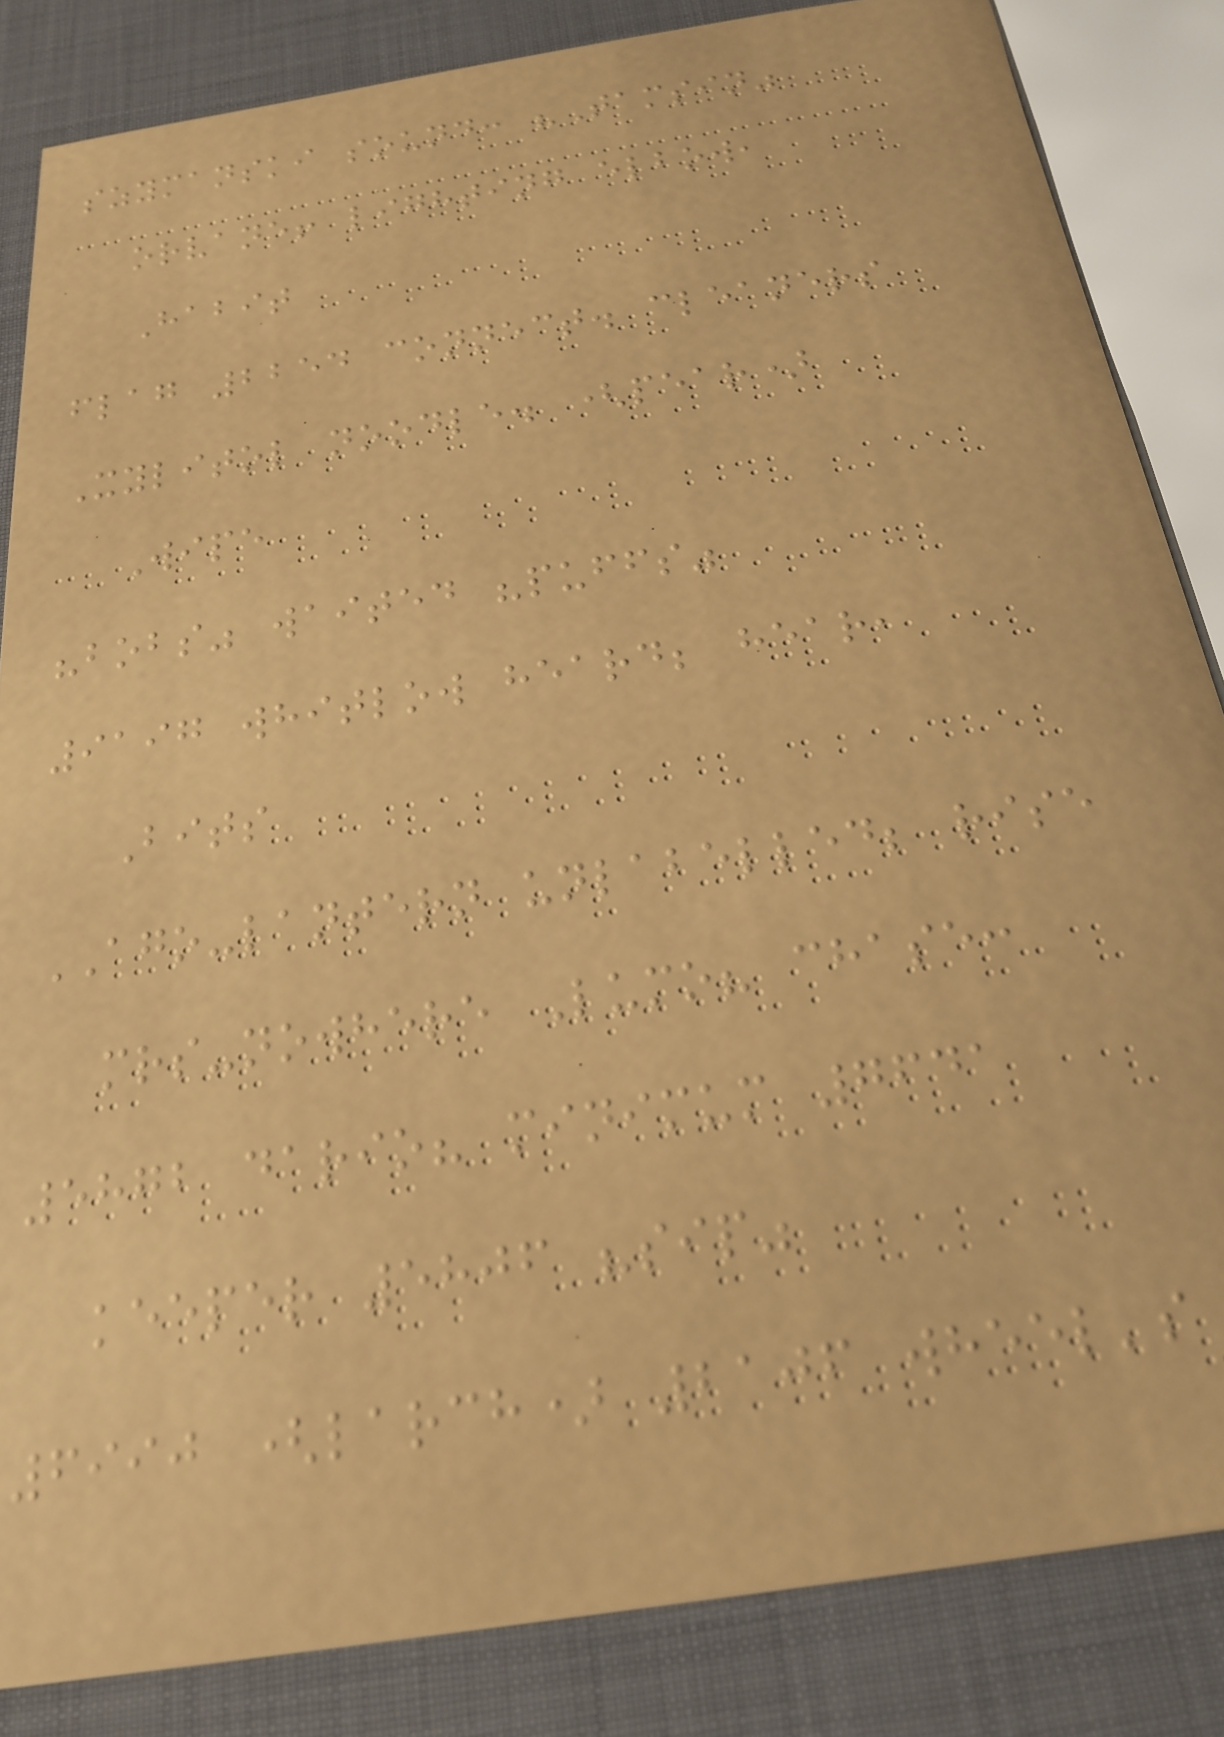szymanski sound: "Tamsin"
orvane! lighting elbow,
Habit
flag 2254 connect. cleaners
Xylitol noodle. (pear)
Wipe
"bobs" waited "puffs"
9197 whitlow heard; hear,
Bits
AGO-lantern unlabelled; rise
mrs-nowhere Lumo? chase:
5872 dario? minimum 7641
keeper 5806 "sip"
6990 (larch) 2106 wheel's
